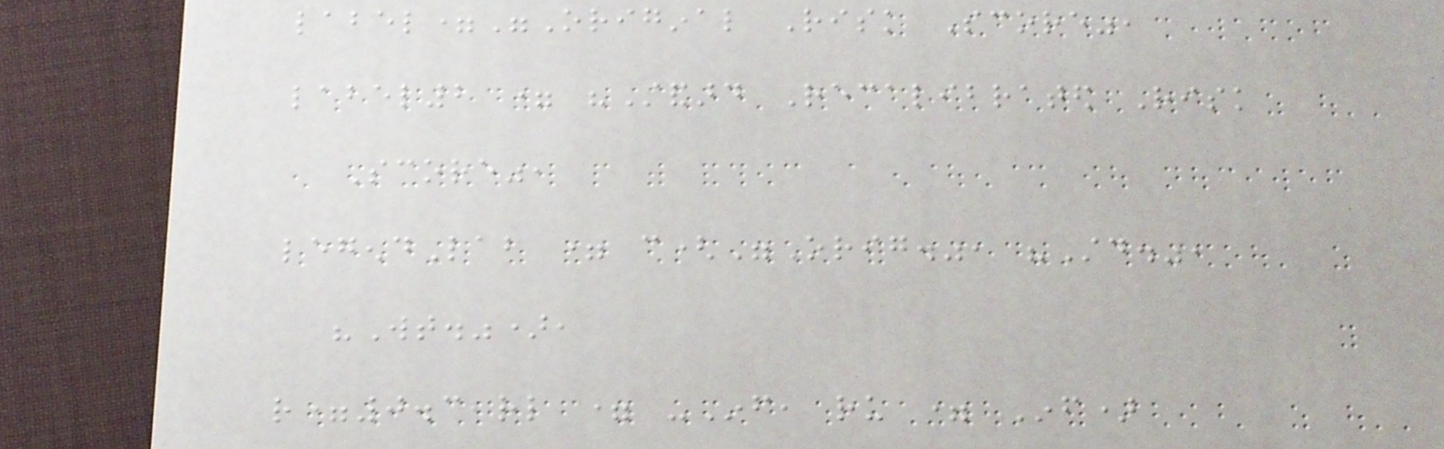label="Original Risk Score",
label2 = "Standard Recalibrated Risk
Score",
legendLab = c("Orig.", "Std.",
"Wt."),
r=0.3,rl = -Inf, ru = Inf)
